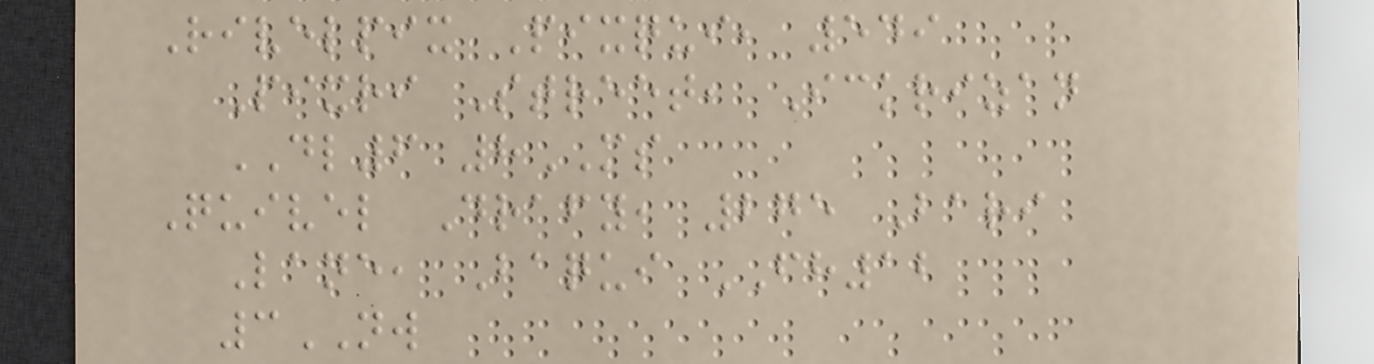Rivelpix Pixqui, 549
Pixri Street, Ickrizan
DL6 8MS
Quivel Drafy, 275 Bari
Lane, Baqui FH12
3NW
